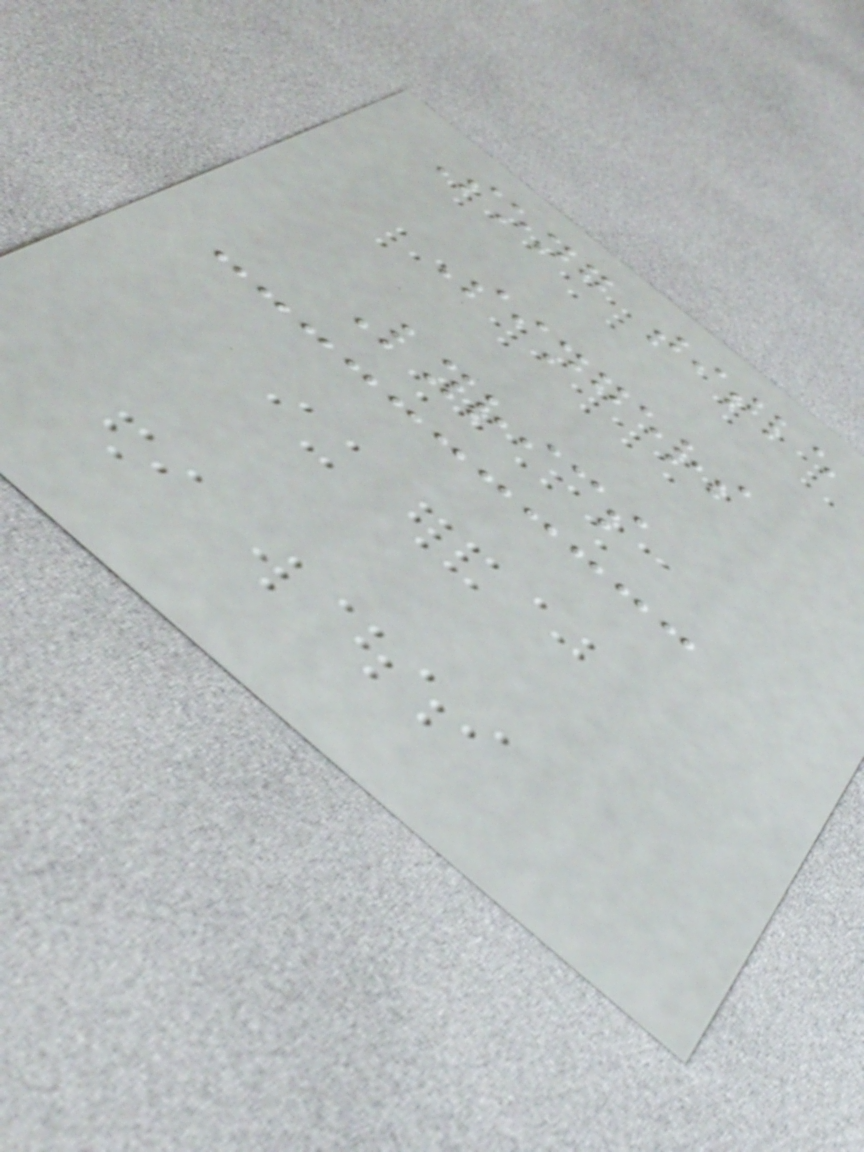Song title
Singers
Lyrics
